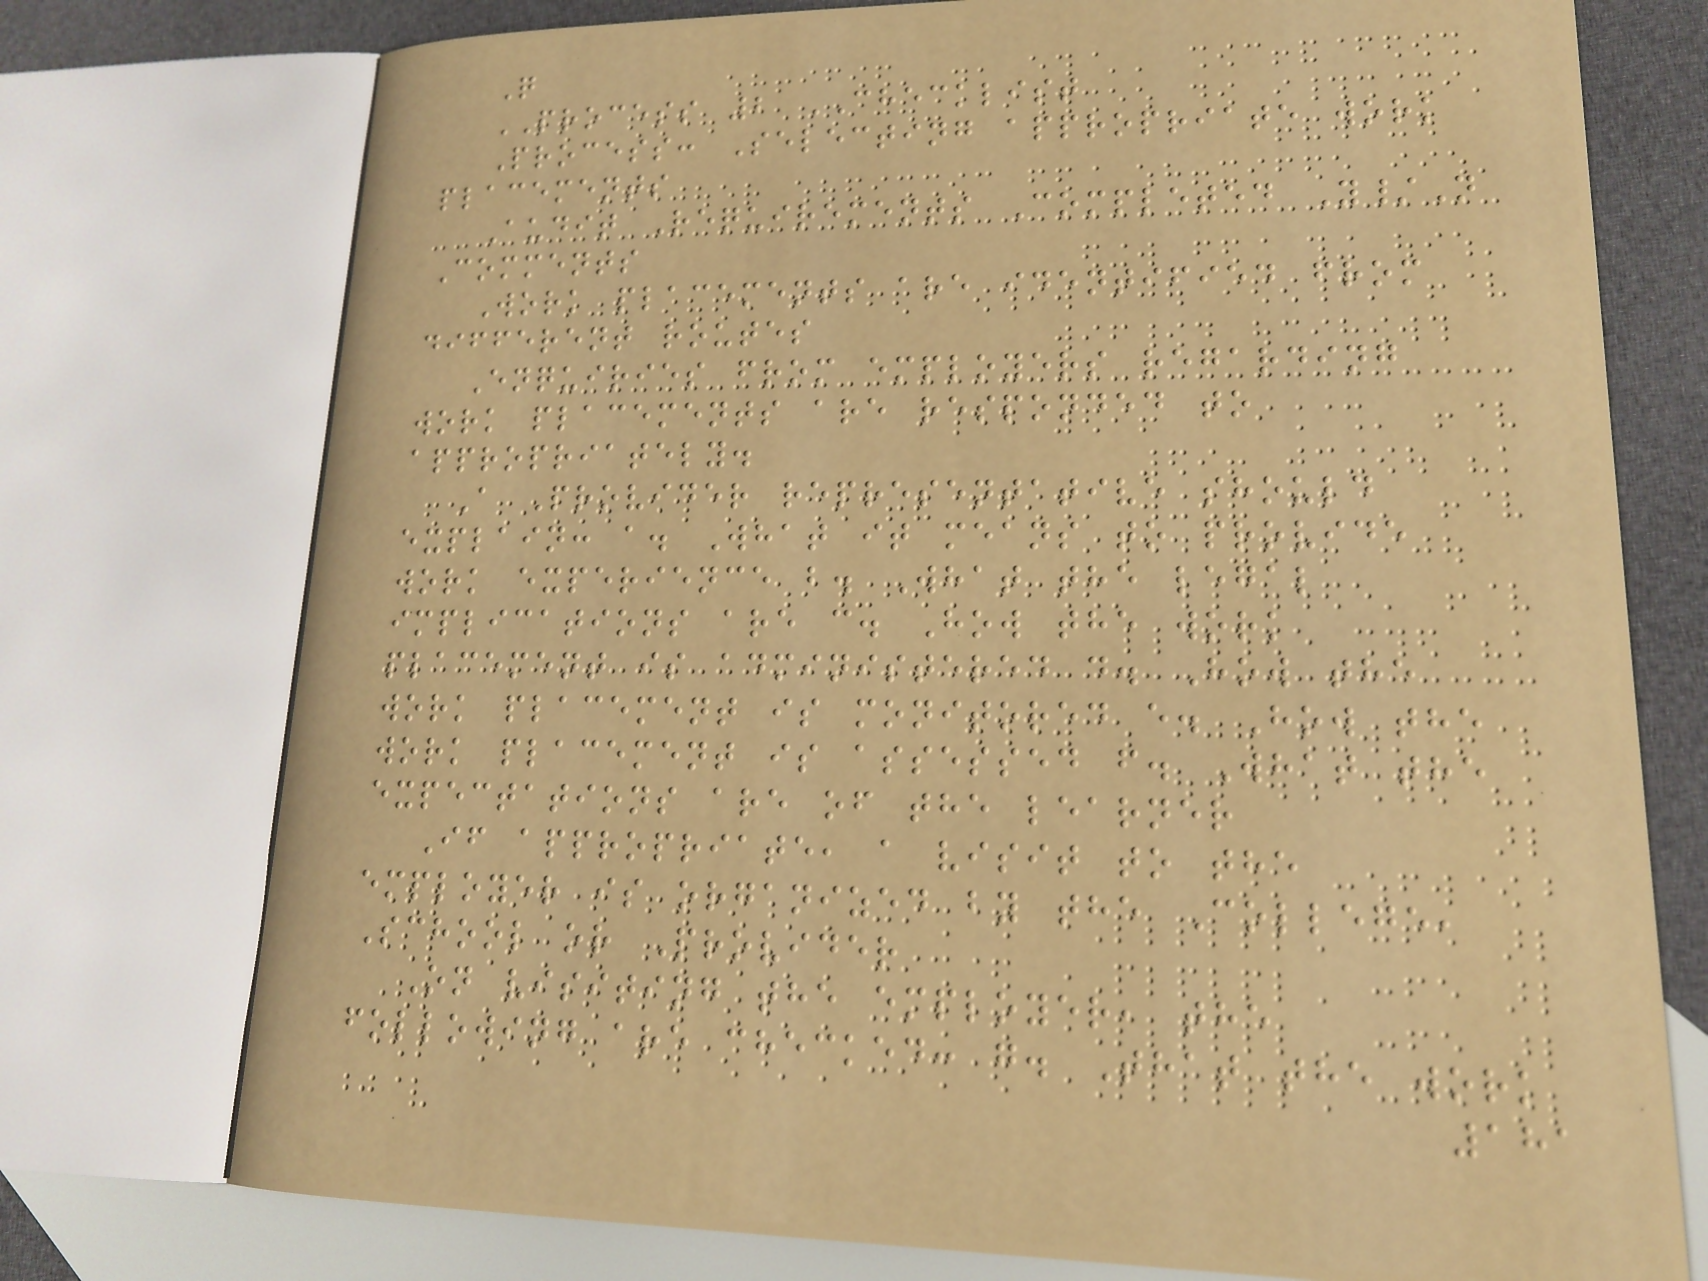Q
PROCESS 2 CHECKLIST
Process: Selecting appropriate work
placements
Audit Requirements Completed Y/N
Comments
Work placements are identified from
different routes
Enquiries from employers regarding
work placements are responded to
appropriately.
A Provider representative should
explain: a. What it means to provide
work experience b. What the legal
implications are c. How the work
placement is administered d. How the
work placement is monitored e. How the
work placement is assessed f. What the
expectations are of the learner
If appropriate, a visit to the
employer is organized by the College,
School or Provider
On visiting the employer, the
following are checked: g. That the work
181
